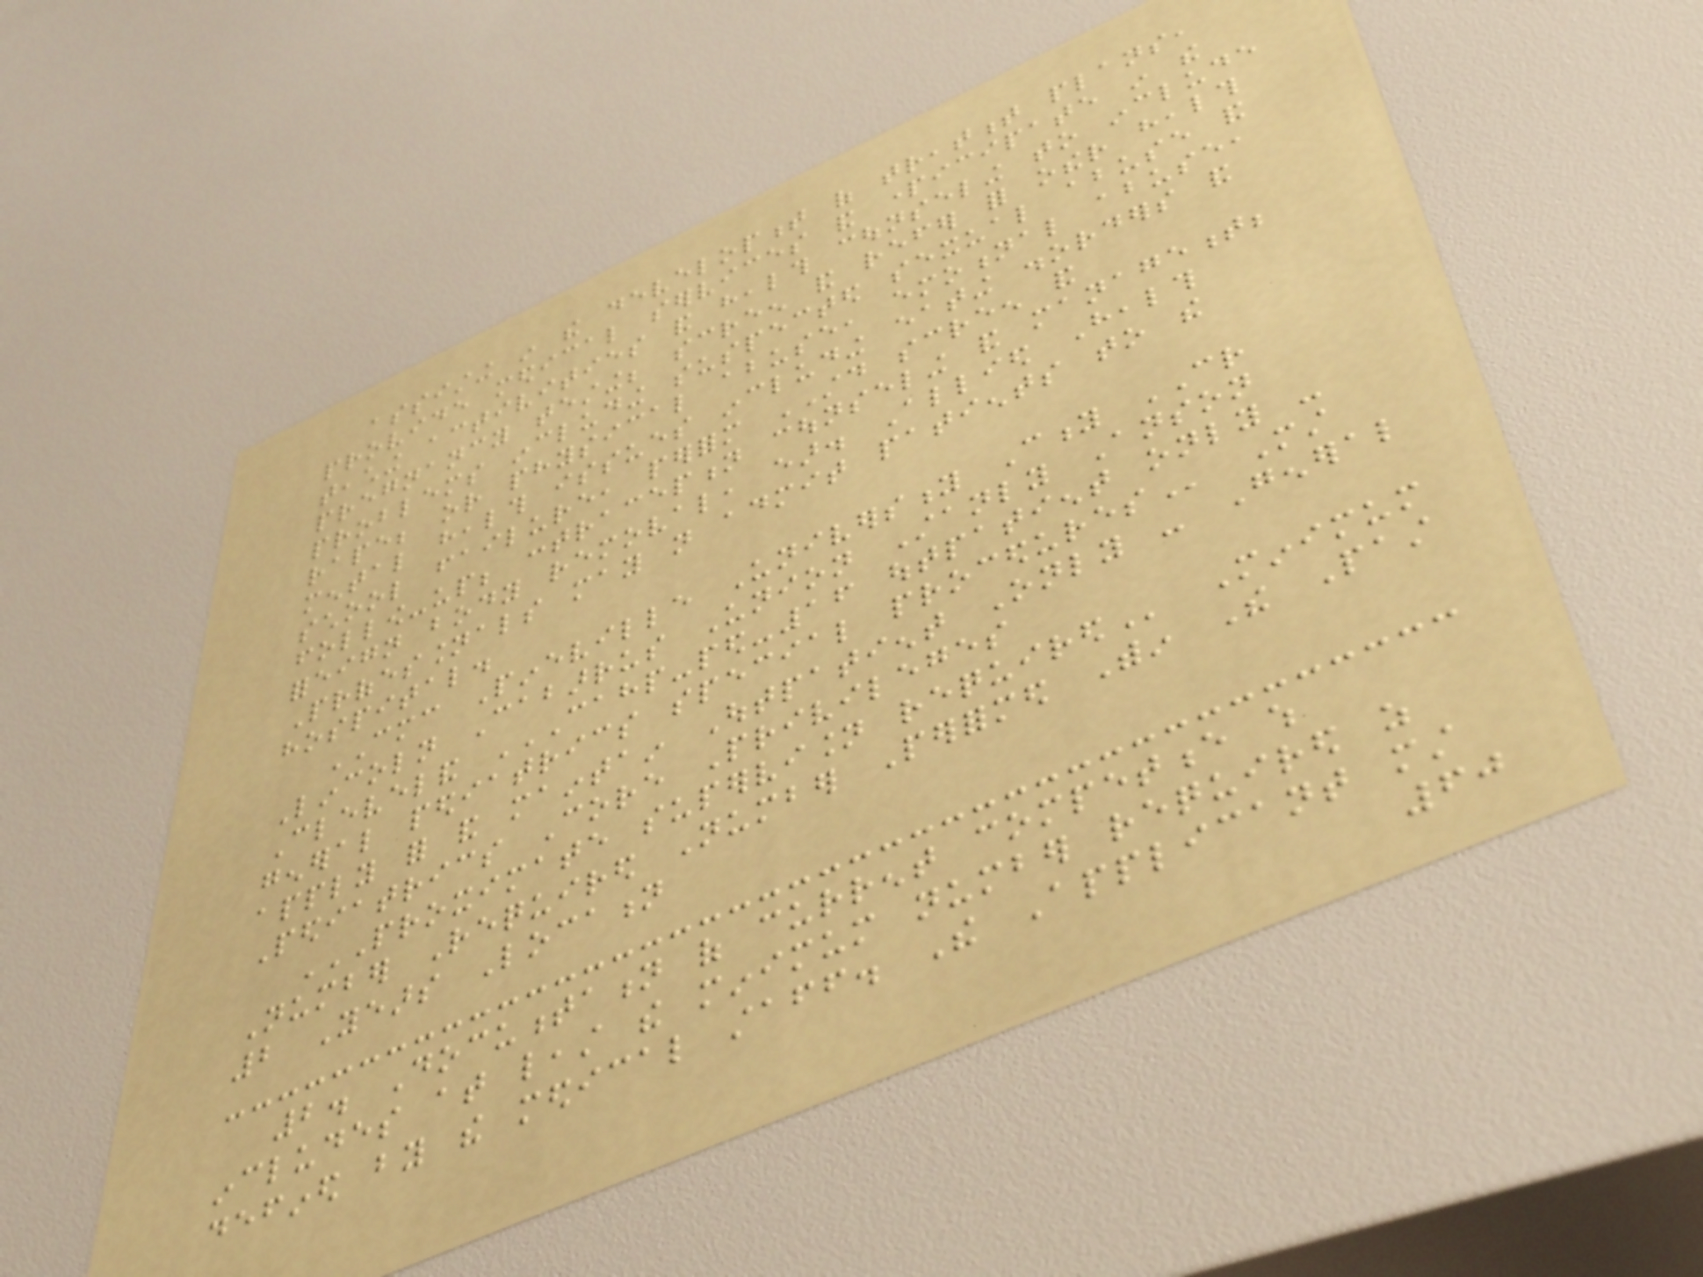assisting in the development of treatment plans,
provide medical services and participate in the
teaching activities and health counseling to include
pregnancy testing; screen and refer for other health
problems including suspected sexual abuse and
rape; or physical abuse, emotional abuse,
mental health issues including eating disorders and
school failure, perform STD screen and
follow-up; contraception counseling and management;
foreign body removal, ear. Allied Health
Professionals may not admit patients to the
hospital.
CMC Pineville University City CR
Lincoln Cabarrus Union Stanly Anson
Cleveland CAHP-PED-16 OUTPATIENT ONLY -
GENERAL PEDIATRICS SPECIAL PROCEDURES Must
apply for and maintain Outpatient Only - General
Pediatrics Core Privileges
PROXIMATE SUPERVISION REQUIRED Minimum
Number Required Number Performed Within The Past
2 Years Location
2. Documentation of current competence which
includes at least the minimum number required as
defined by the medical staff. The Applicant must
60
